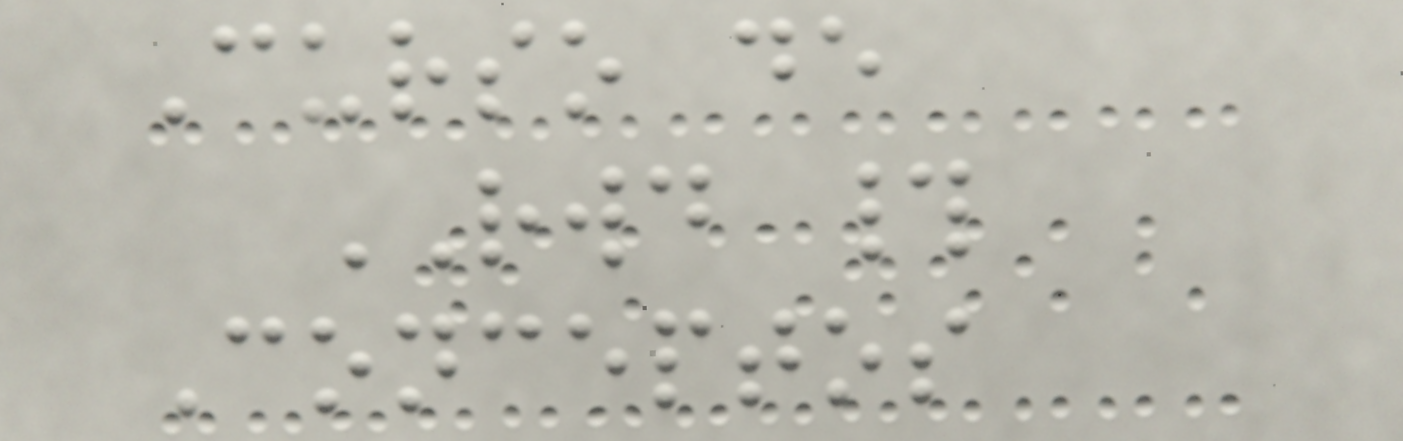Curso de
RWD #
Conceptos
